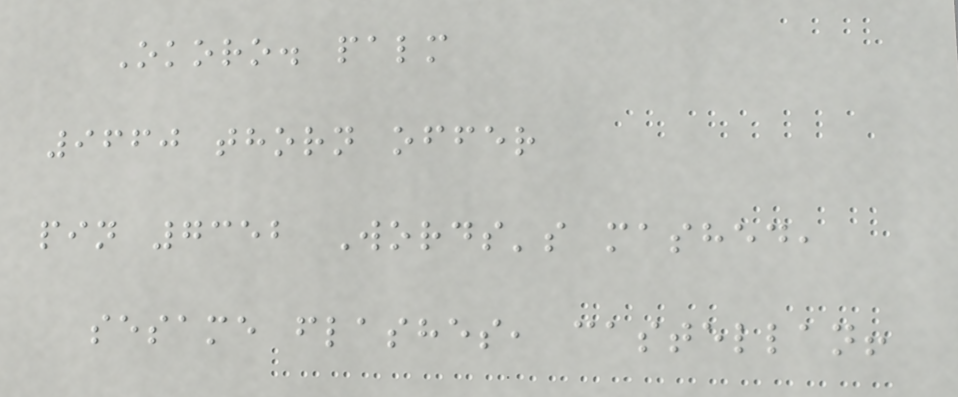Okoro. palm
9660 thorn offer
pin 7352 Words's mashed,
sesame flashes, castellan!
